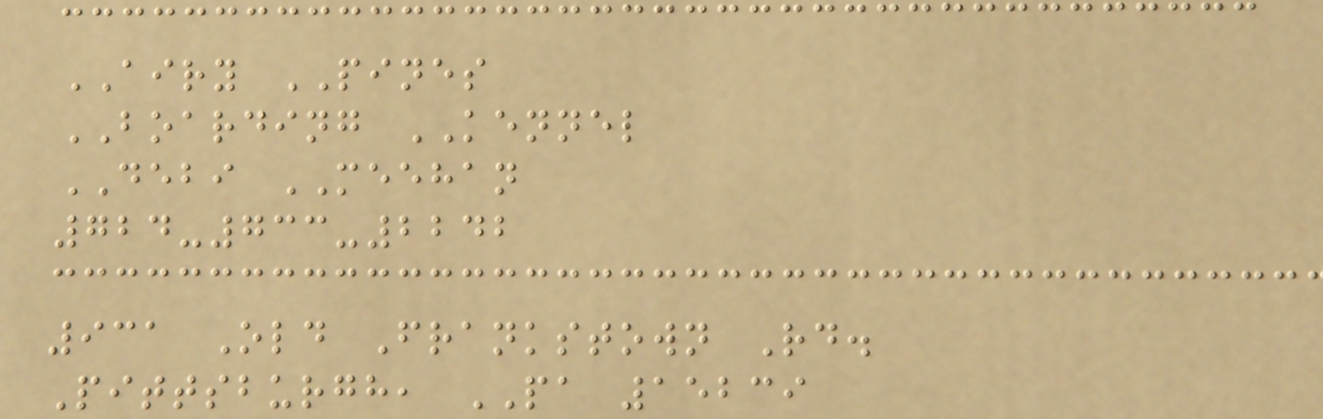AIRY PINES
BOARDING KENNEL
DEBI MEEHAN
724-733-2242
931 Old Frankstown Rd.
Pittsburgh, PA 15239
